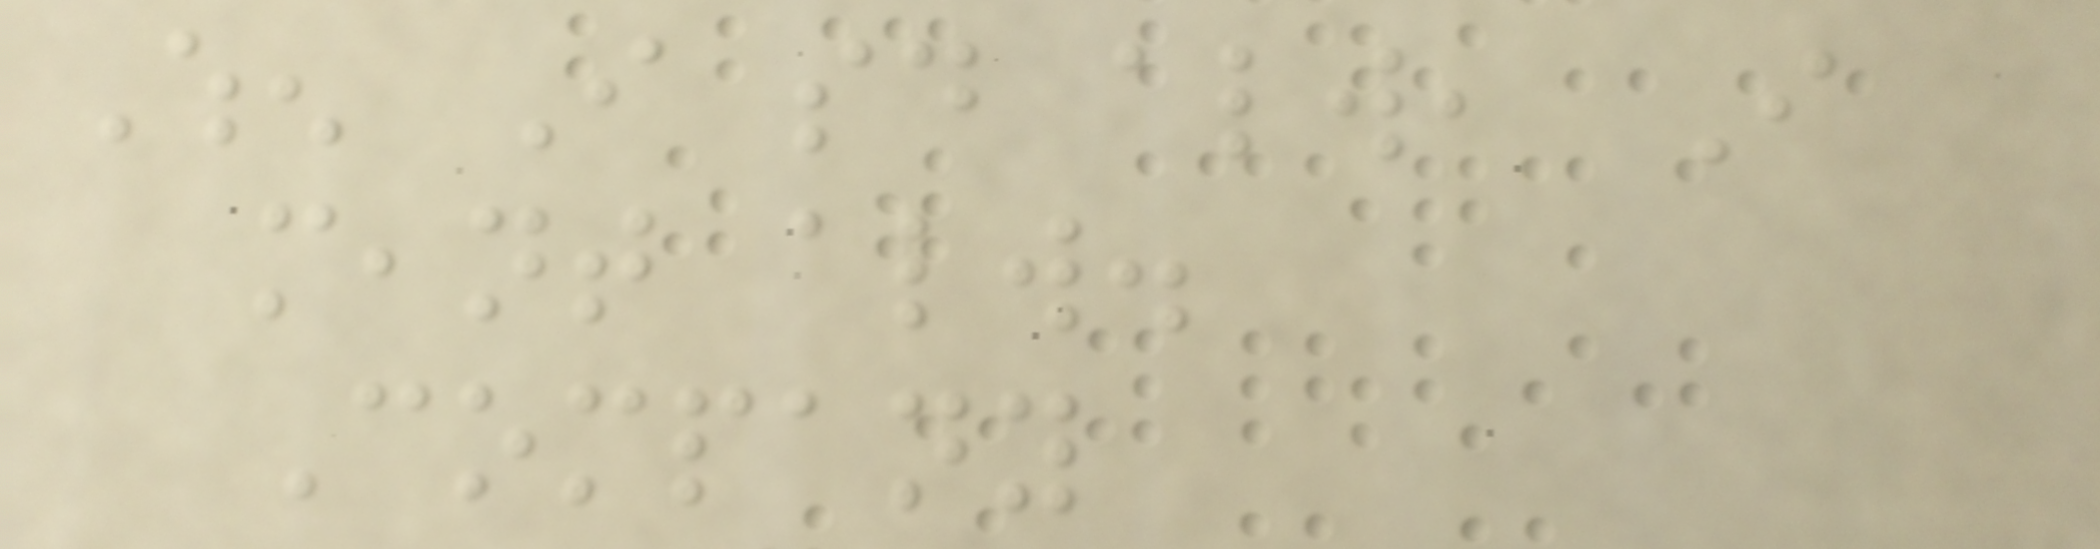When I said always, I
meant always.
Company
